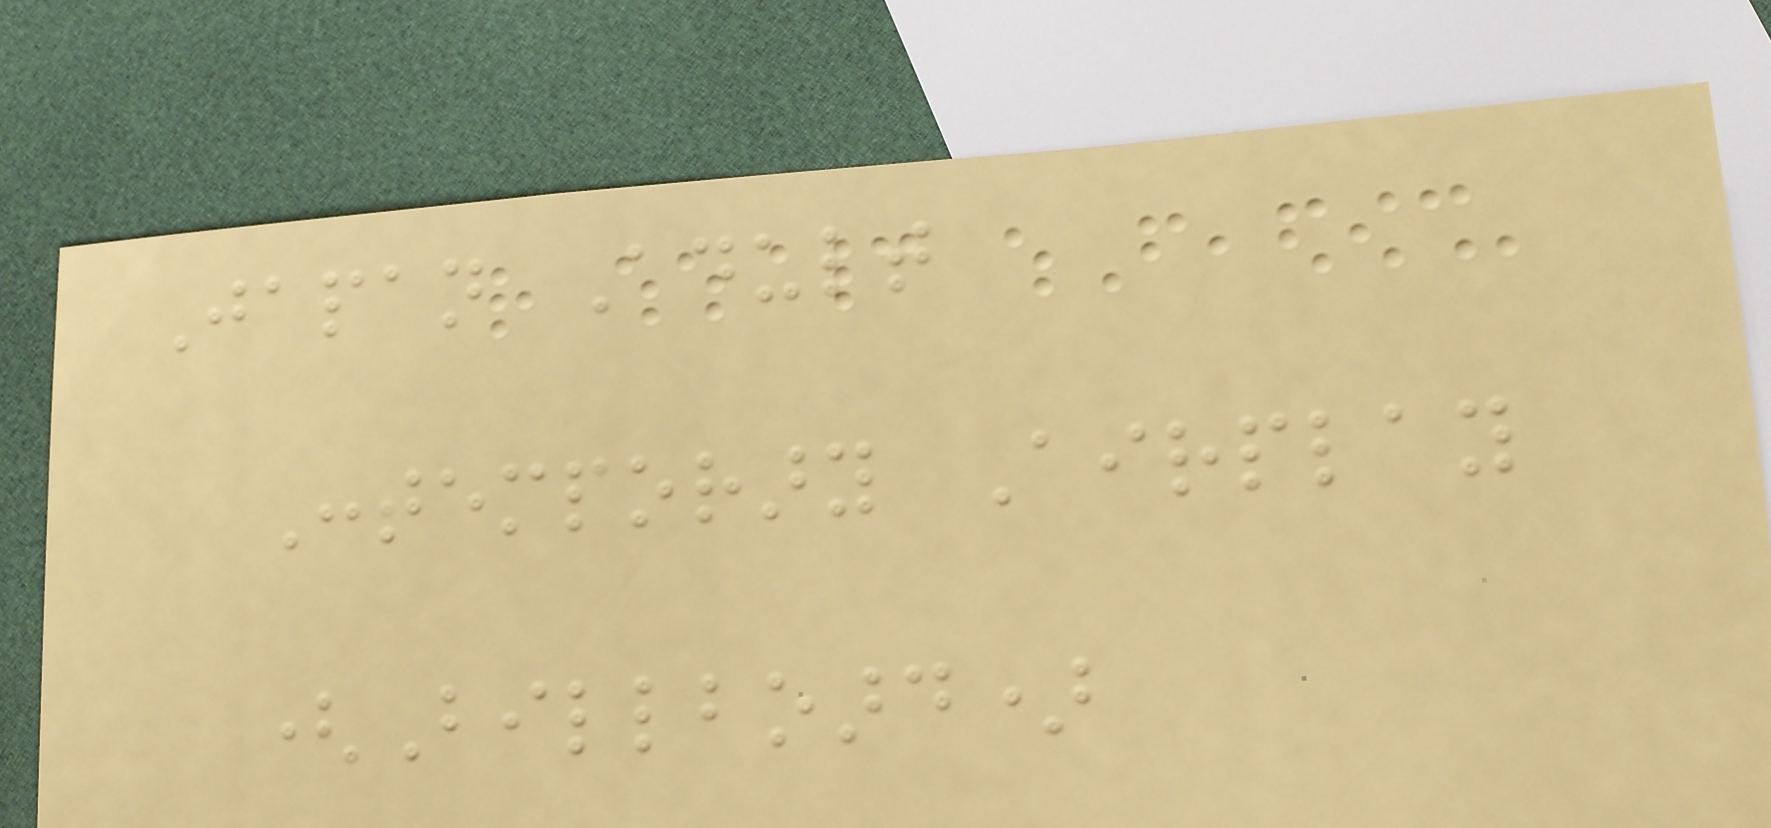Japan Adult
Contemporary Airplay
(Billboard)
